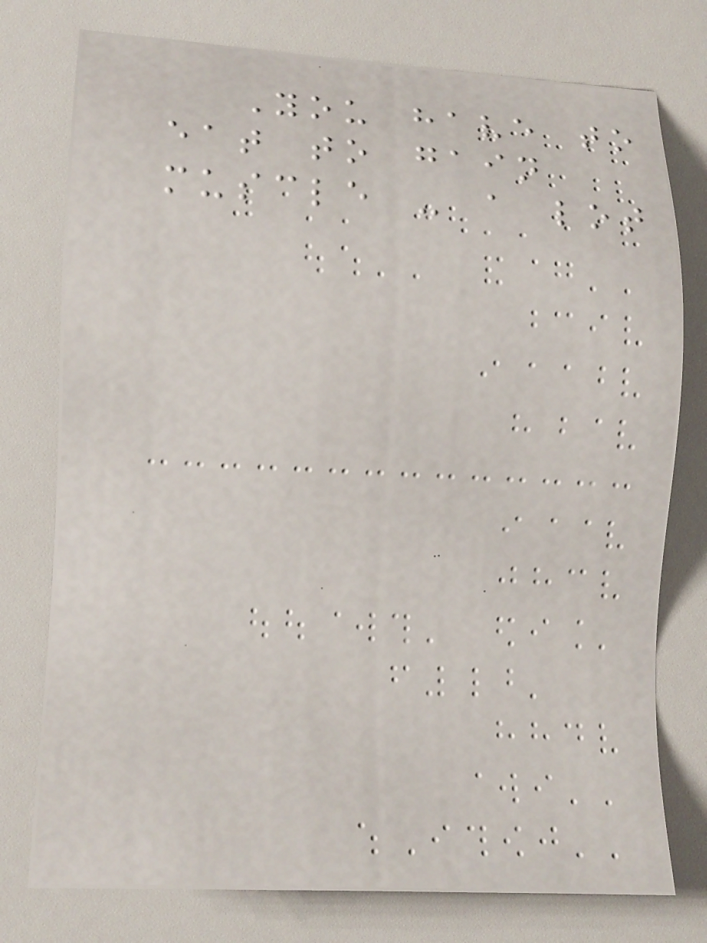You have to
eat to gain
muscle - a lot
